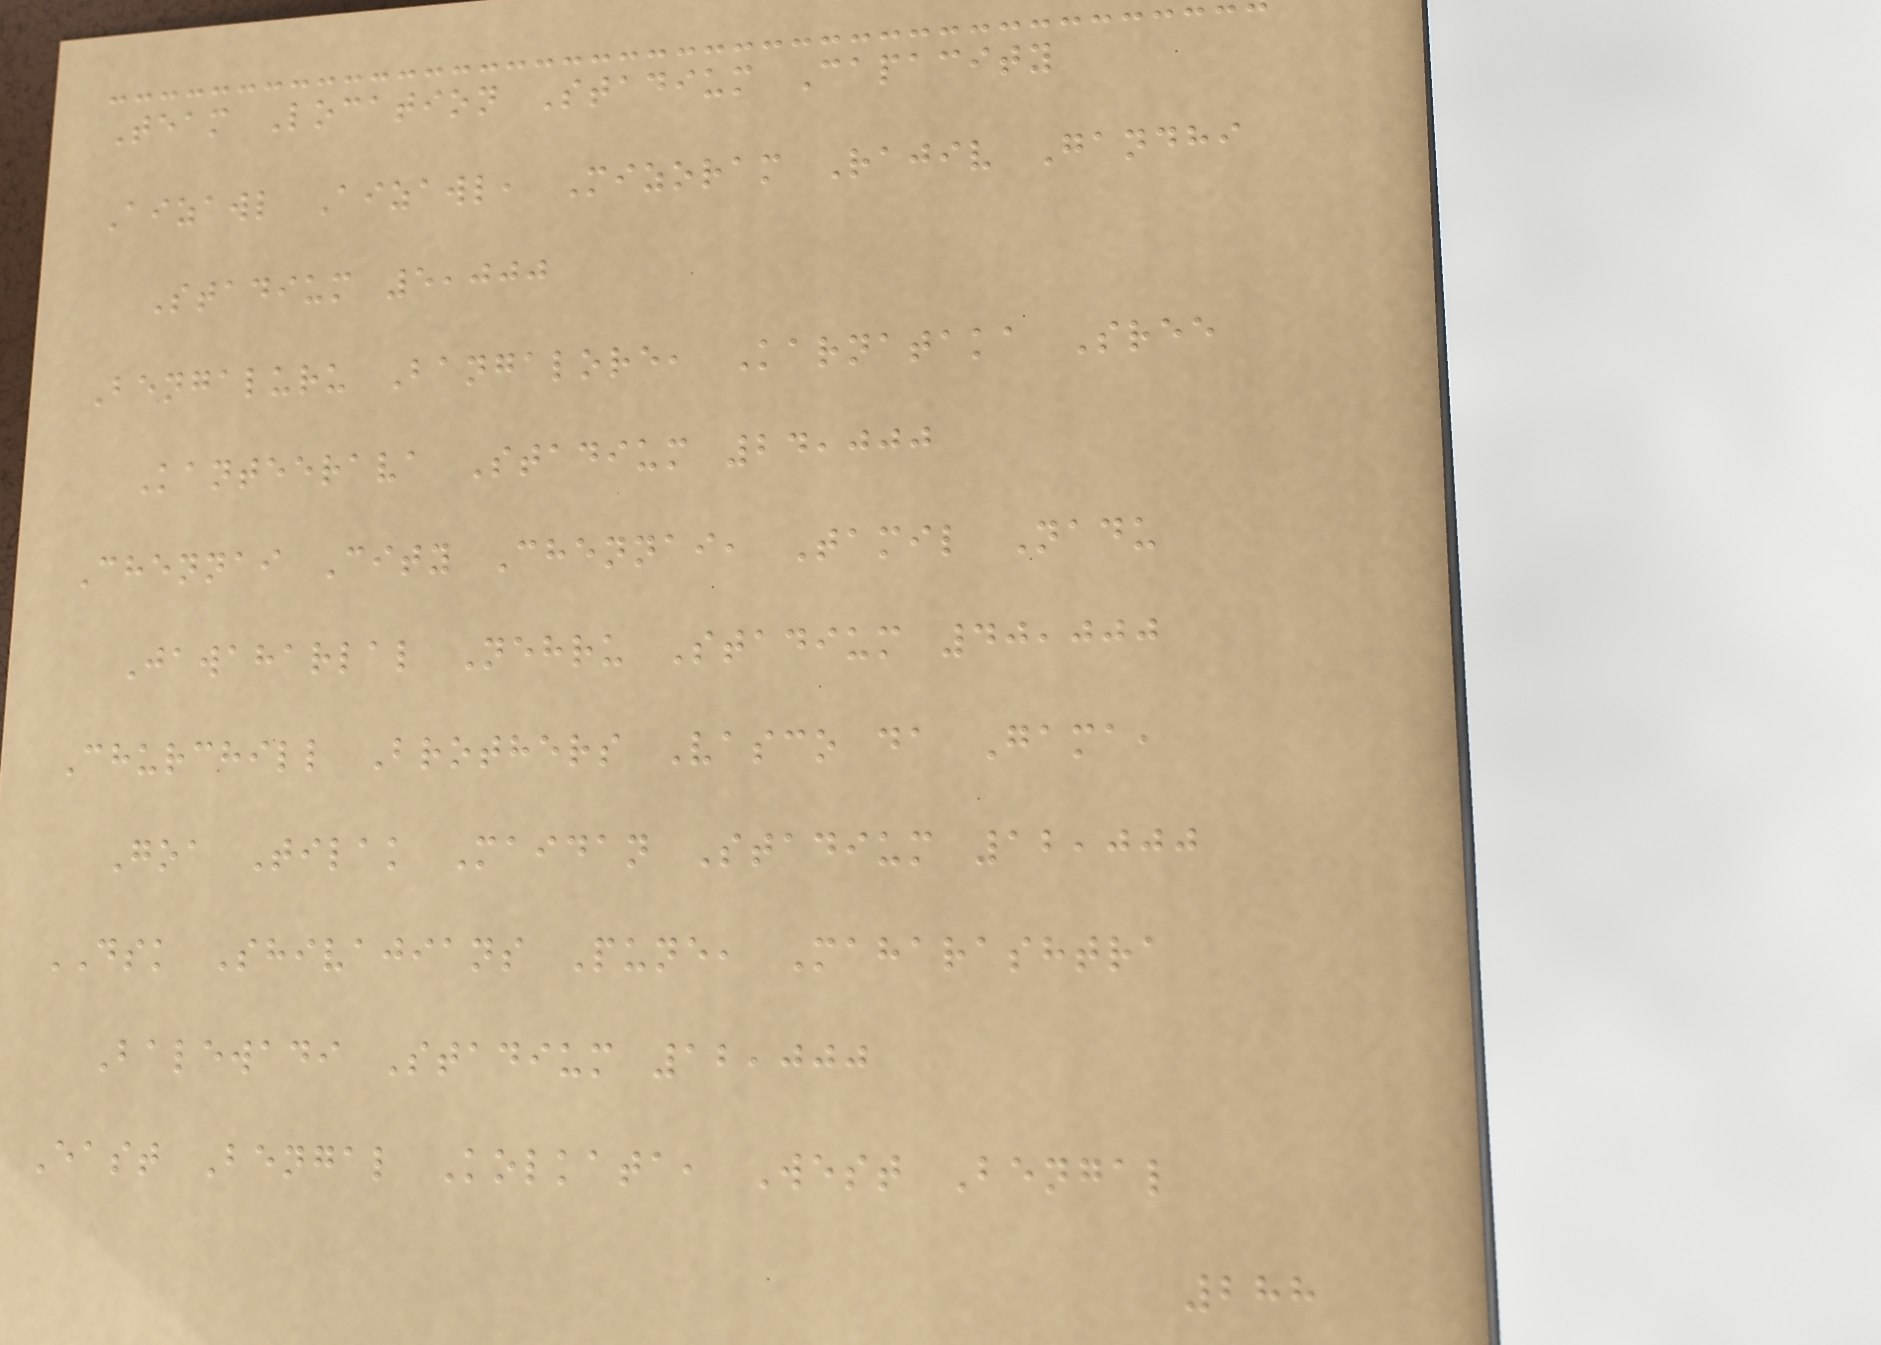Team Location Stadium Capacity
Aizawl Aizawl, Mizoram Rajiv Gandhi
Stadium 5,000
Bengaluru Bangalore, Karnataka Sree
Kanteerava Stadium 24,000
Chennai City Chennai, Tamil Nadu
Jawaharlal Nehru Stadium 40,000
Churchill Brothers Vasco da Gama,
Goa Tilak Maidan Stadium 12,000
DSK Shivajians Pune, Maharashtra
Balewadi Stadium 12,000
East Bengal Kolkata, West Bengal
288
